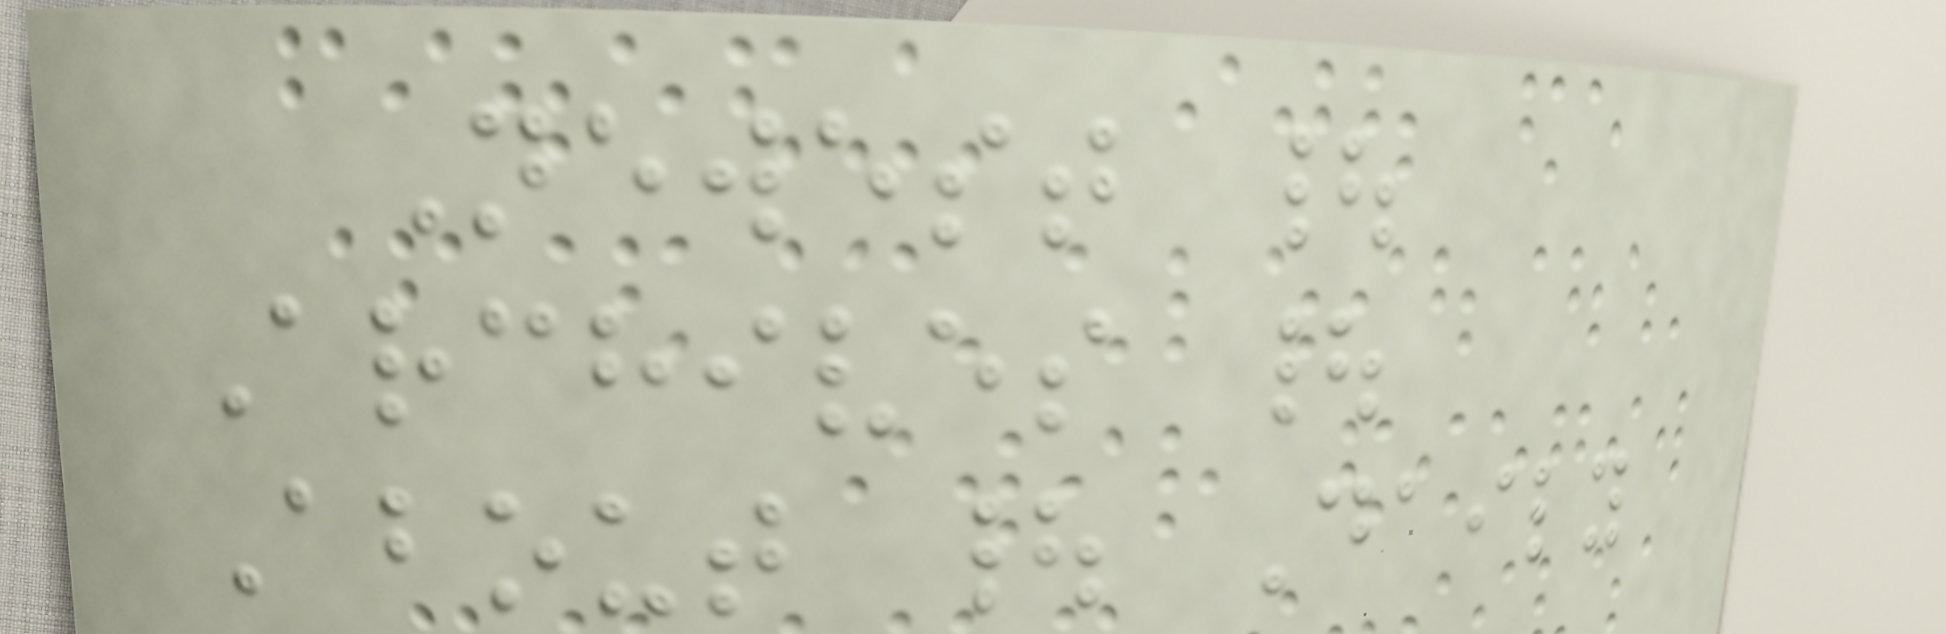Newest |
Archives |
About | Daily
